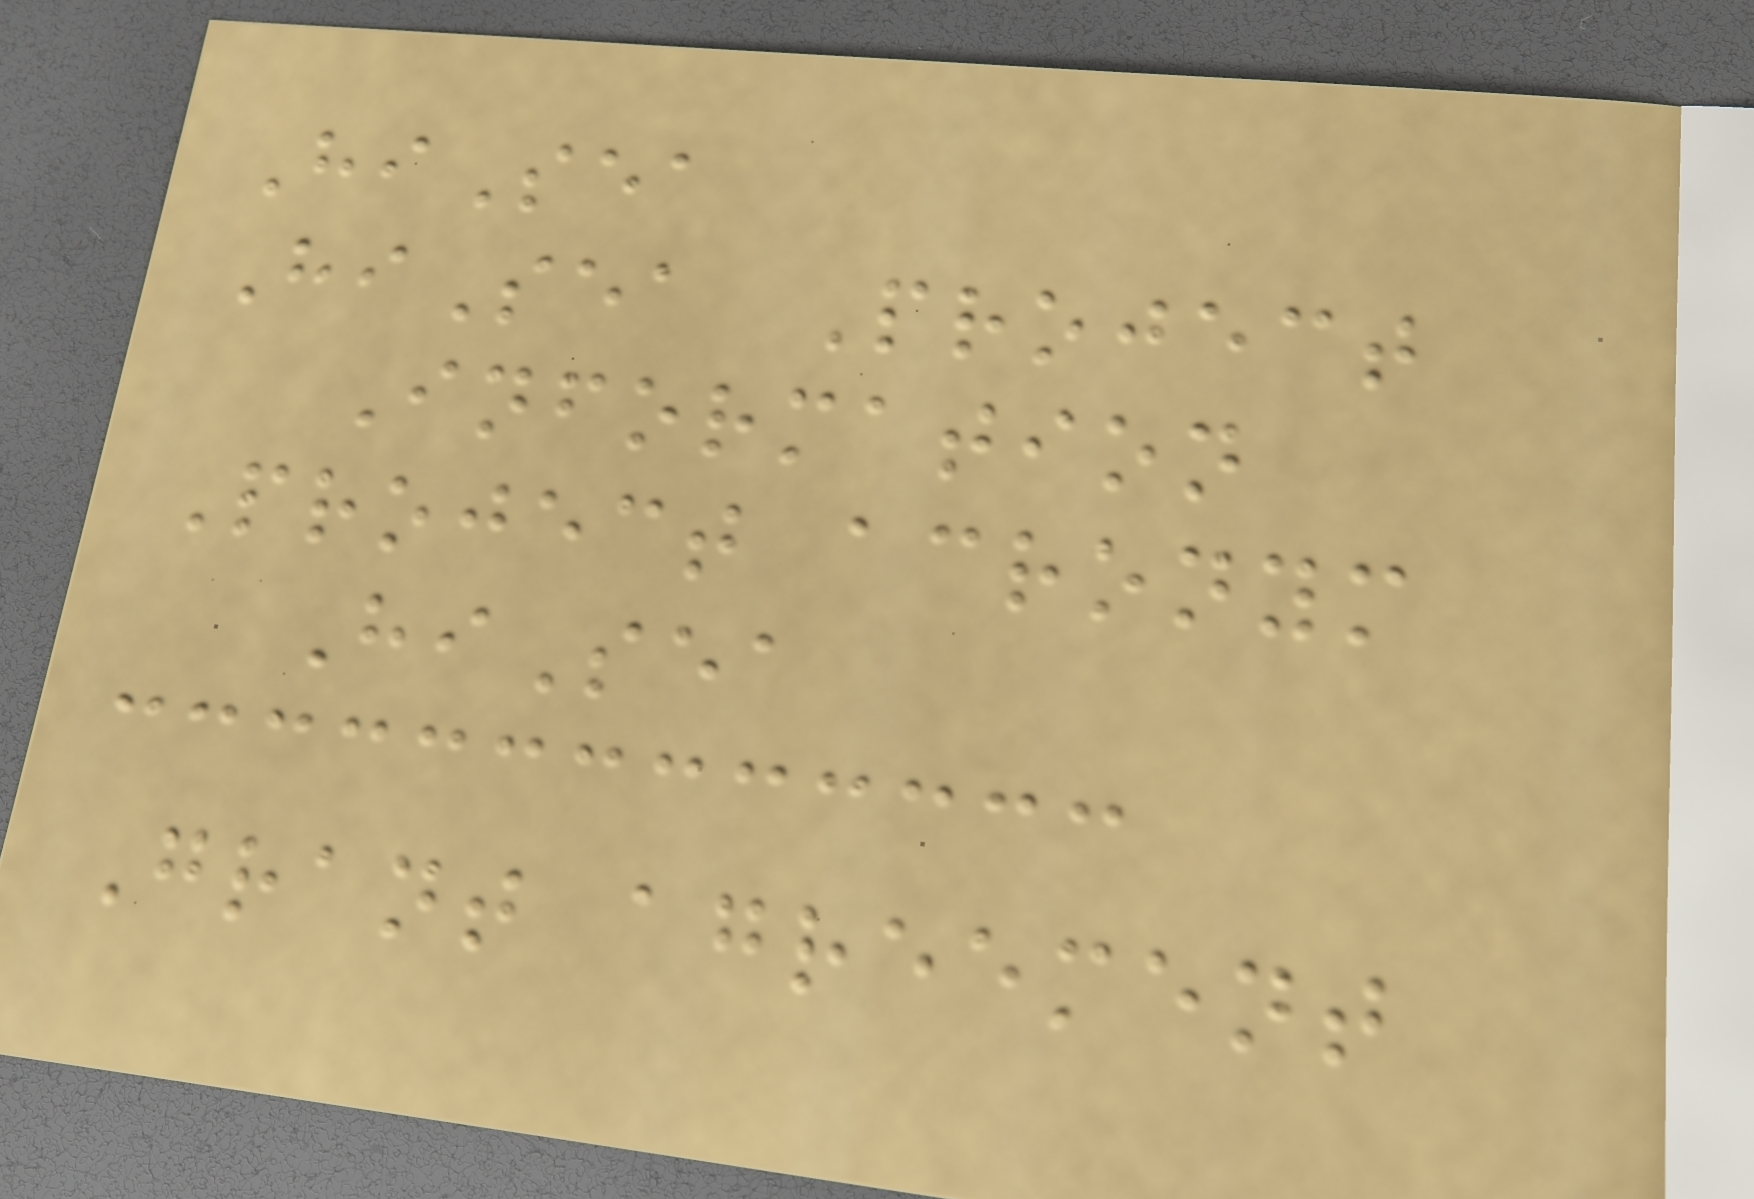HiSea
HiSea Project
Information
Project acronym
HiSea
Grant agreement
